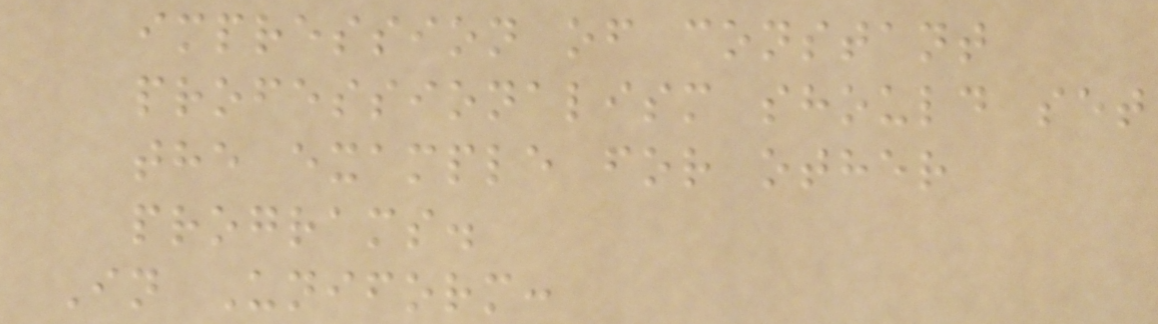impression of constant
professionalism should set
the example for other
programs.
In Uniform:
